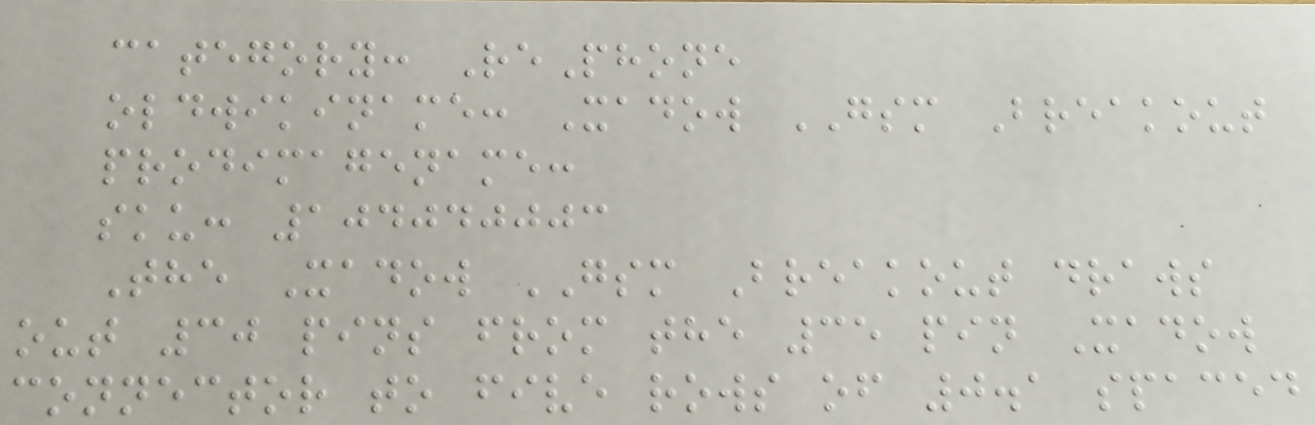category: RePhone
oldwikiname: Xadow GSM Breakout
prodimagename:
sku: 104040003
The Xadow GSM Breakout draws
out 30 pins from the 35 pin Xadow
connector to five rows of 0.1 spaced
